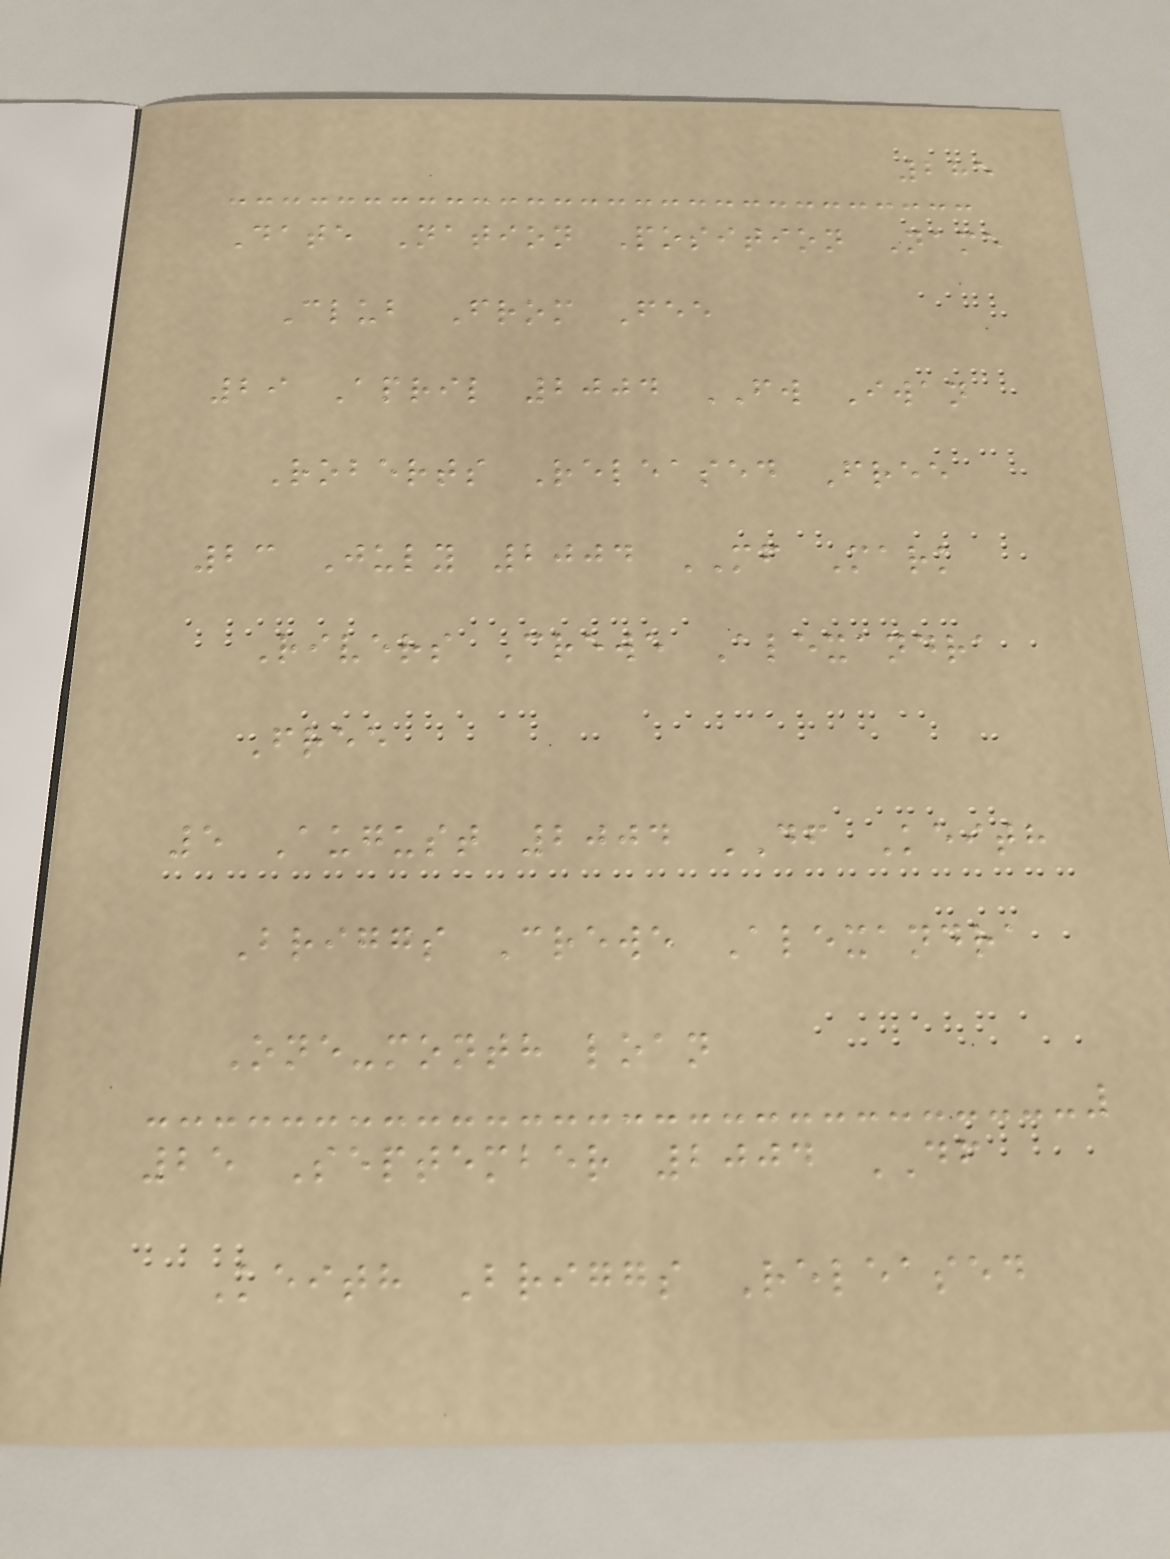285
Date Nation Position Name
Club From Fee
29 April 2004 FW Iwan
Roberts Released Free
23 July 2004 MF Mark
Rivers Crewe Alexandra
Free
5 August 2004 DF Keith
Briggs Crewe Alexandra
One-month loan
25 September 2004 DF
Keith Briggs Released
